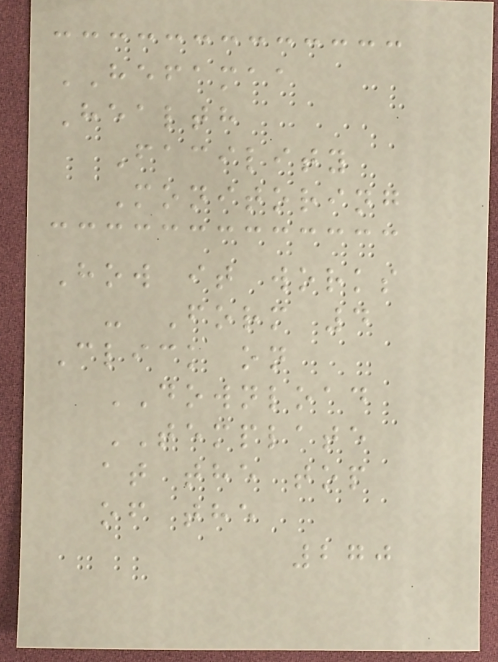HEFAMAA
Health
Facility
Monitoring
How it works
- Form 4
Click on
DOWNLOAD
TEMPLATE
at the top
of the
270
